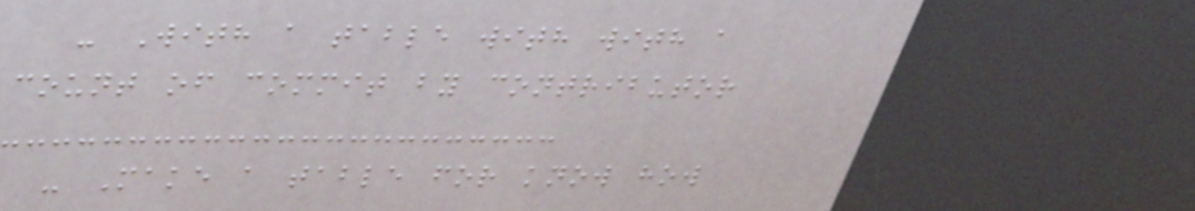- With a table with with a
count of commit by contributor
- Make a table for know how
